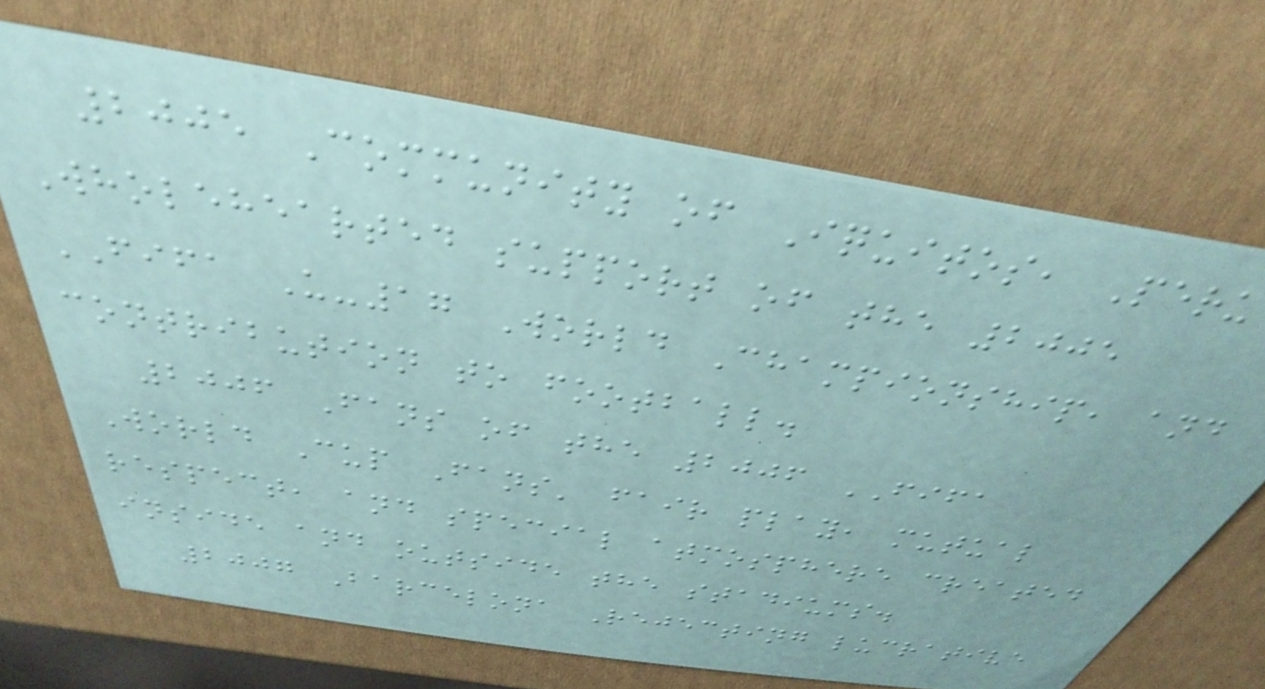2005 Community of Iquitos, Peru
Wholehearted support of the 2005
FIFA U-17 World Championship, and
contribution to football.
2006 Fans of the 2006 FIFA
World Cup Fans' fair play, mutual
respect, and special atmosphere created
inside and outside the stadiums.
2007 Barcelona Rejecting lucrative
